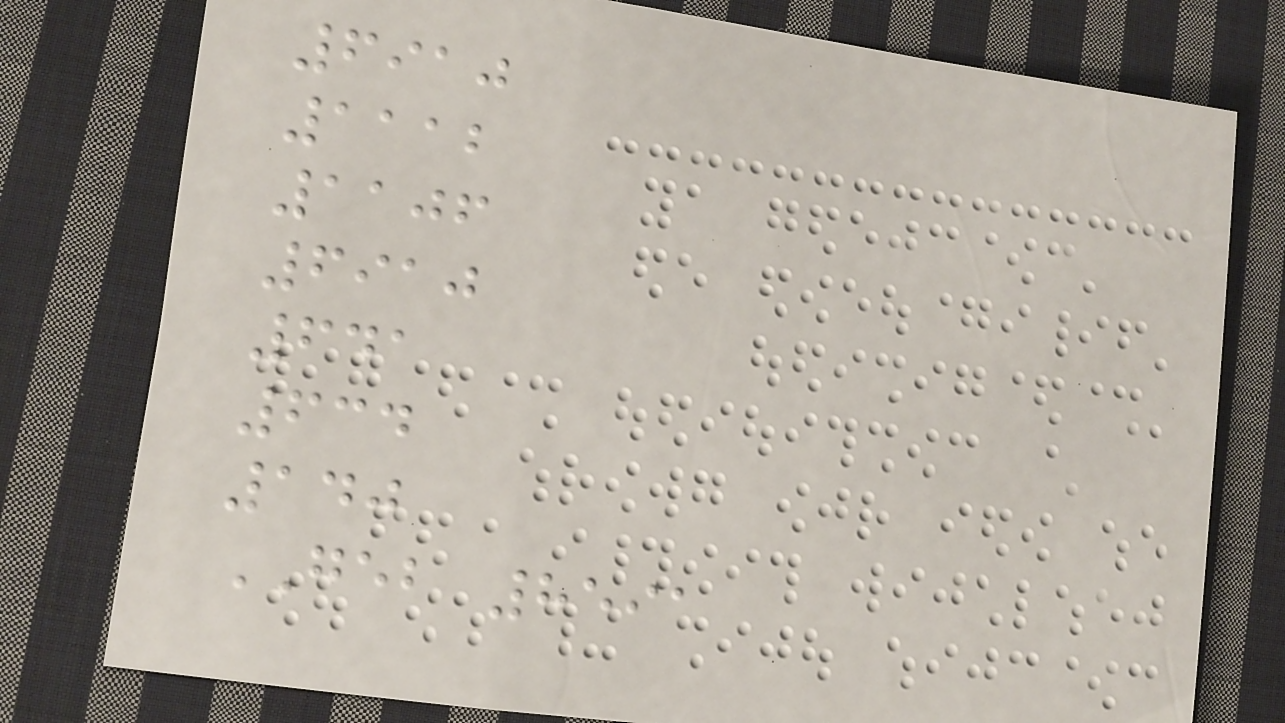6910
1112
1106
6910
641
634
140
GEB 8591
